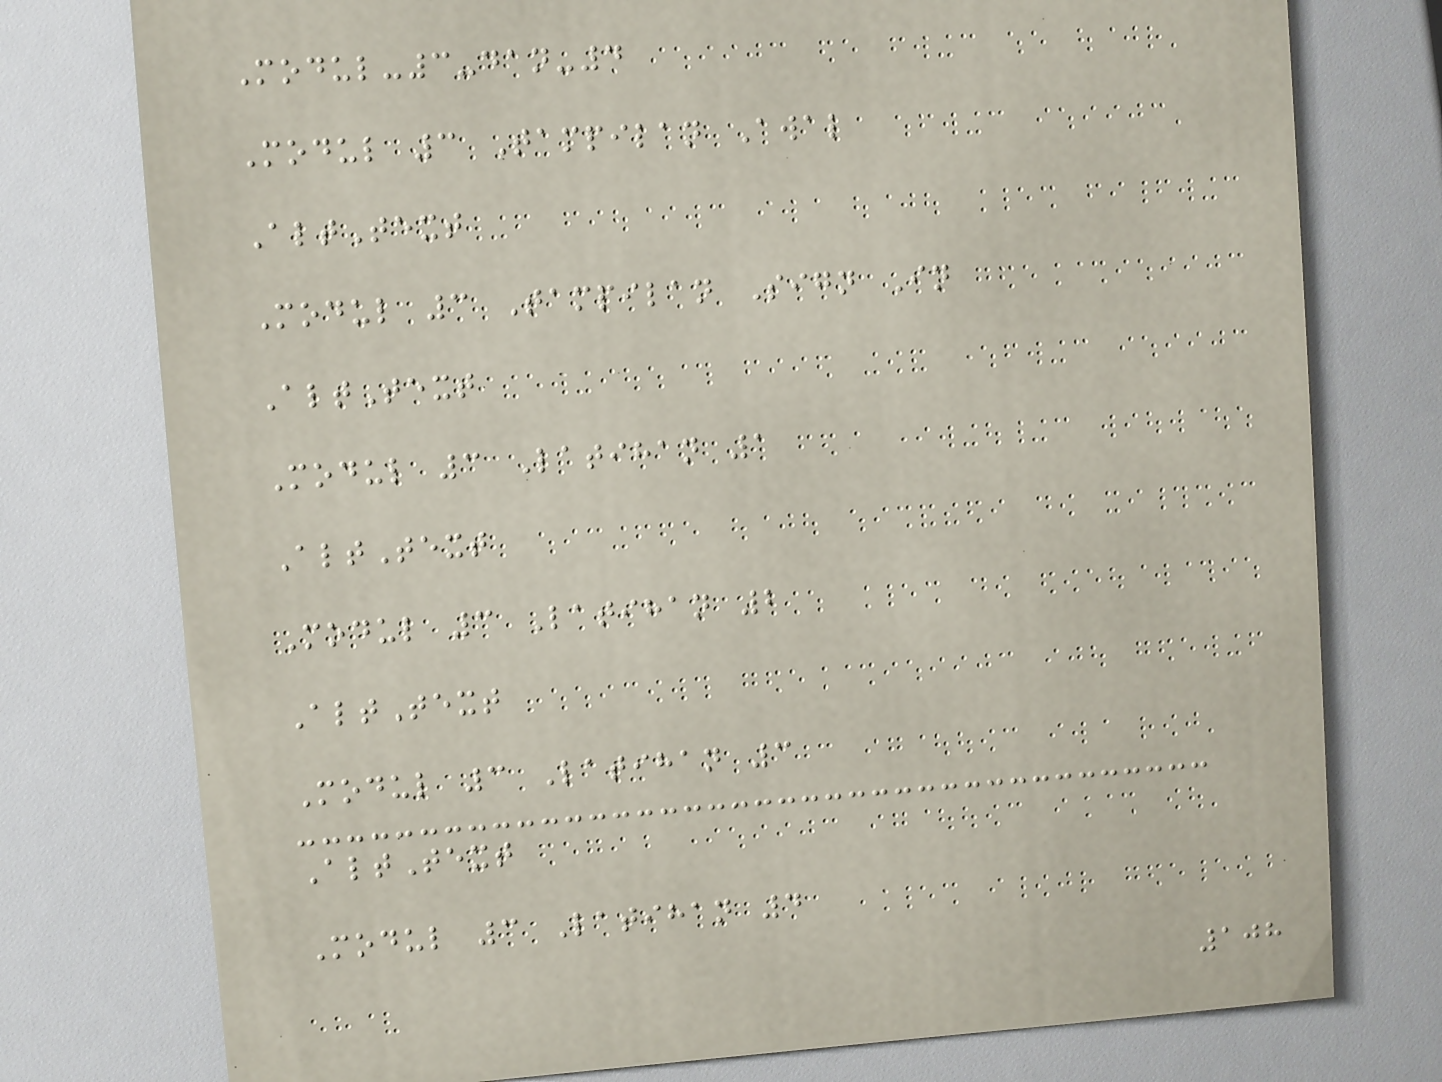Modul-3-dan-4
Modul 3 Tampilan Awal
AltText
Modul 3 Tampilan Sign In
AltText
Modul 3 Latihan 1
AltText
Modul 3 Latihan 2
AltText
Modul 3 Latihan 3
AltText
Modul 3 Latihan 4
108
